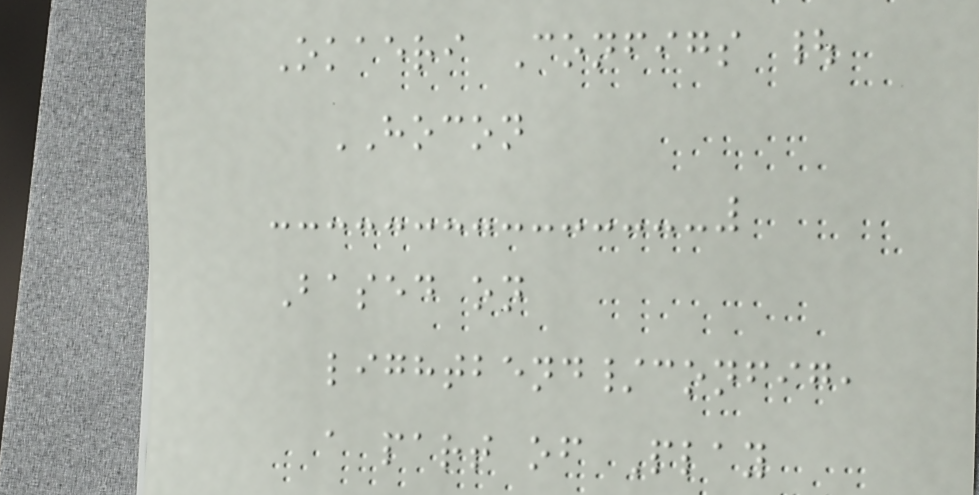Okaeri Configs |
HOCON
Based on
lightbend/config,
a part of Play
